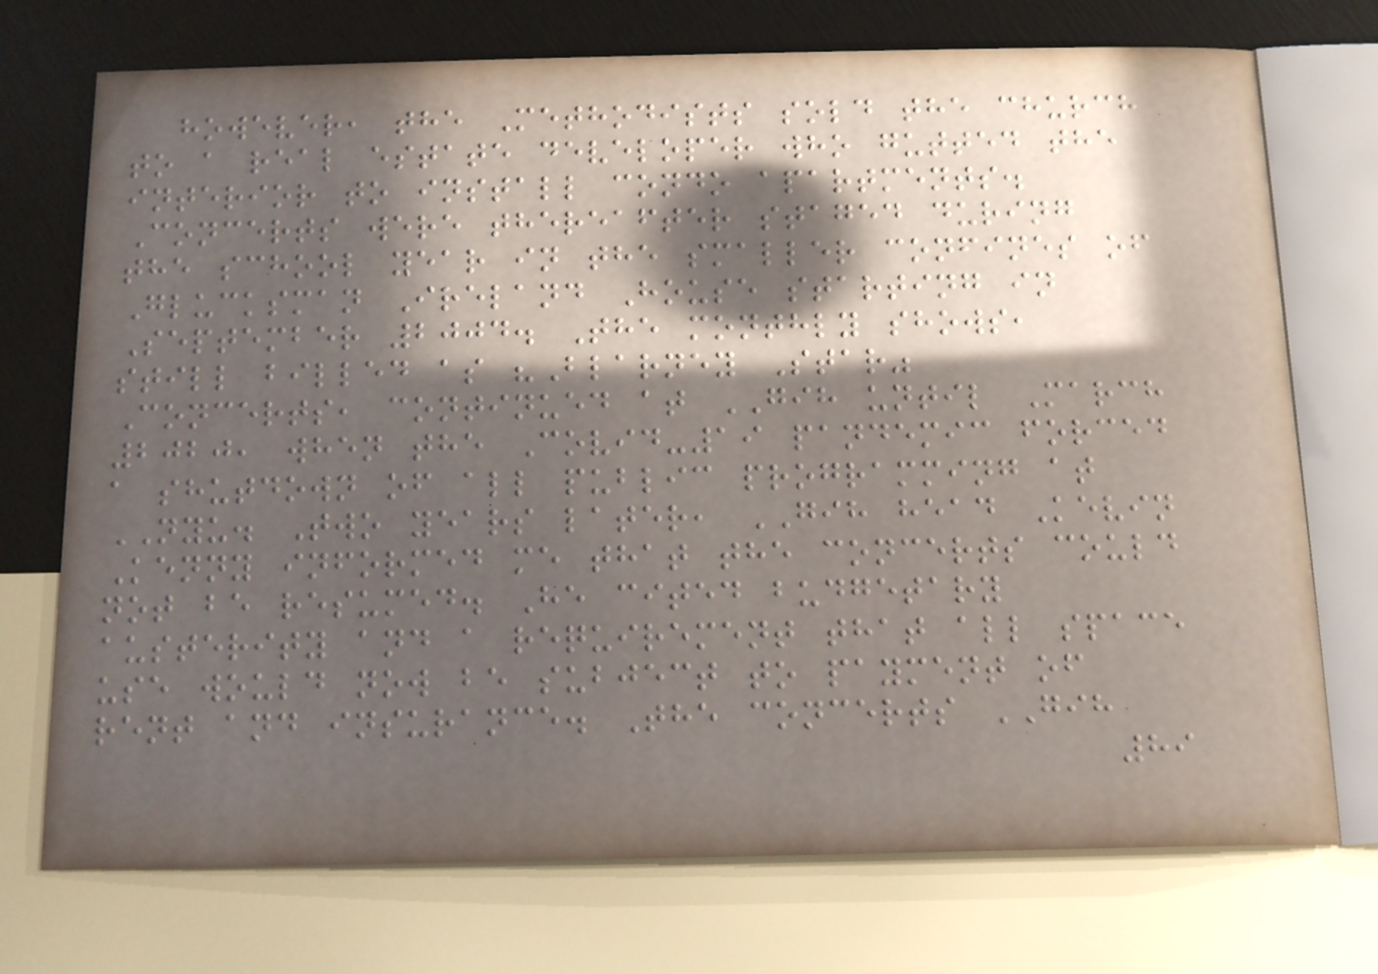however, the Methodists sold the church
to a real estate developer who gutted the
interior to install condo apartments.
Concerts were thereafter staged during
the school year in the smaller confines of
Glucksman Ireland House starting in
September 2004. The monthly shows,
still billed as "Blarney Star"
Concerts, continued at GIH until March
2020, when the Covid-19 pandemic forced
a shutdown of all public programming at
NYU. Two years later, GIH head Kevin
Kenny informed me that the concerts could
not be resumed. He cited budgetary
austerity and a requirement that all space
use would now be subject to payment of
rent and insurance. The concerts GIH
89
